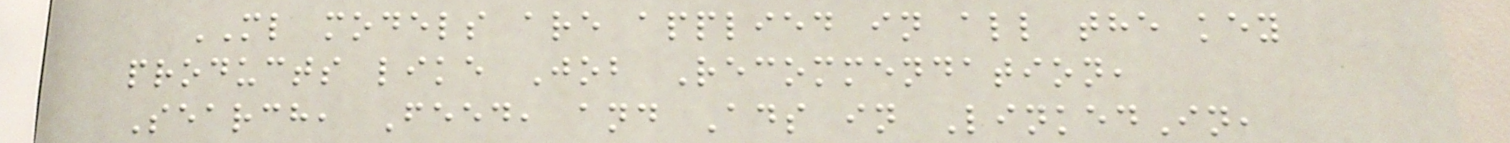ML models are applied in all the key
products like Job Recommendation,
Search, Feed, and Ads in LinkedIn,
